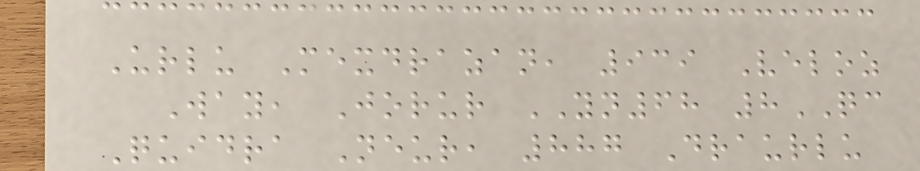Urlu Mexdrazan, 939 Veloz
Way, Jorur YN68 8QC
Quidra Neur, 887 Draurlu
